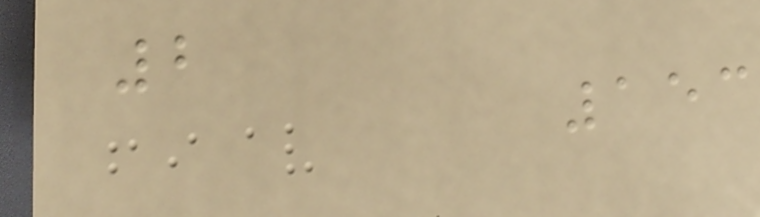2
153
